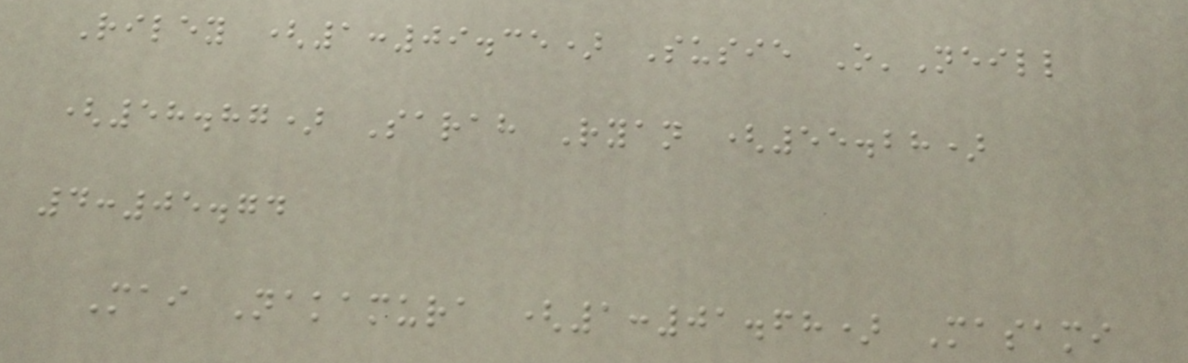Riley (1:09.35) Susie O'Neill
(58.87) Sarah Ryan (55.28)
4:05.74
Mai Nakamura (1:01.68) Masami
